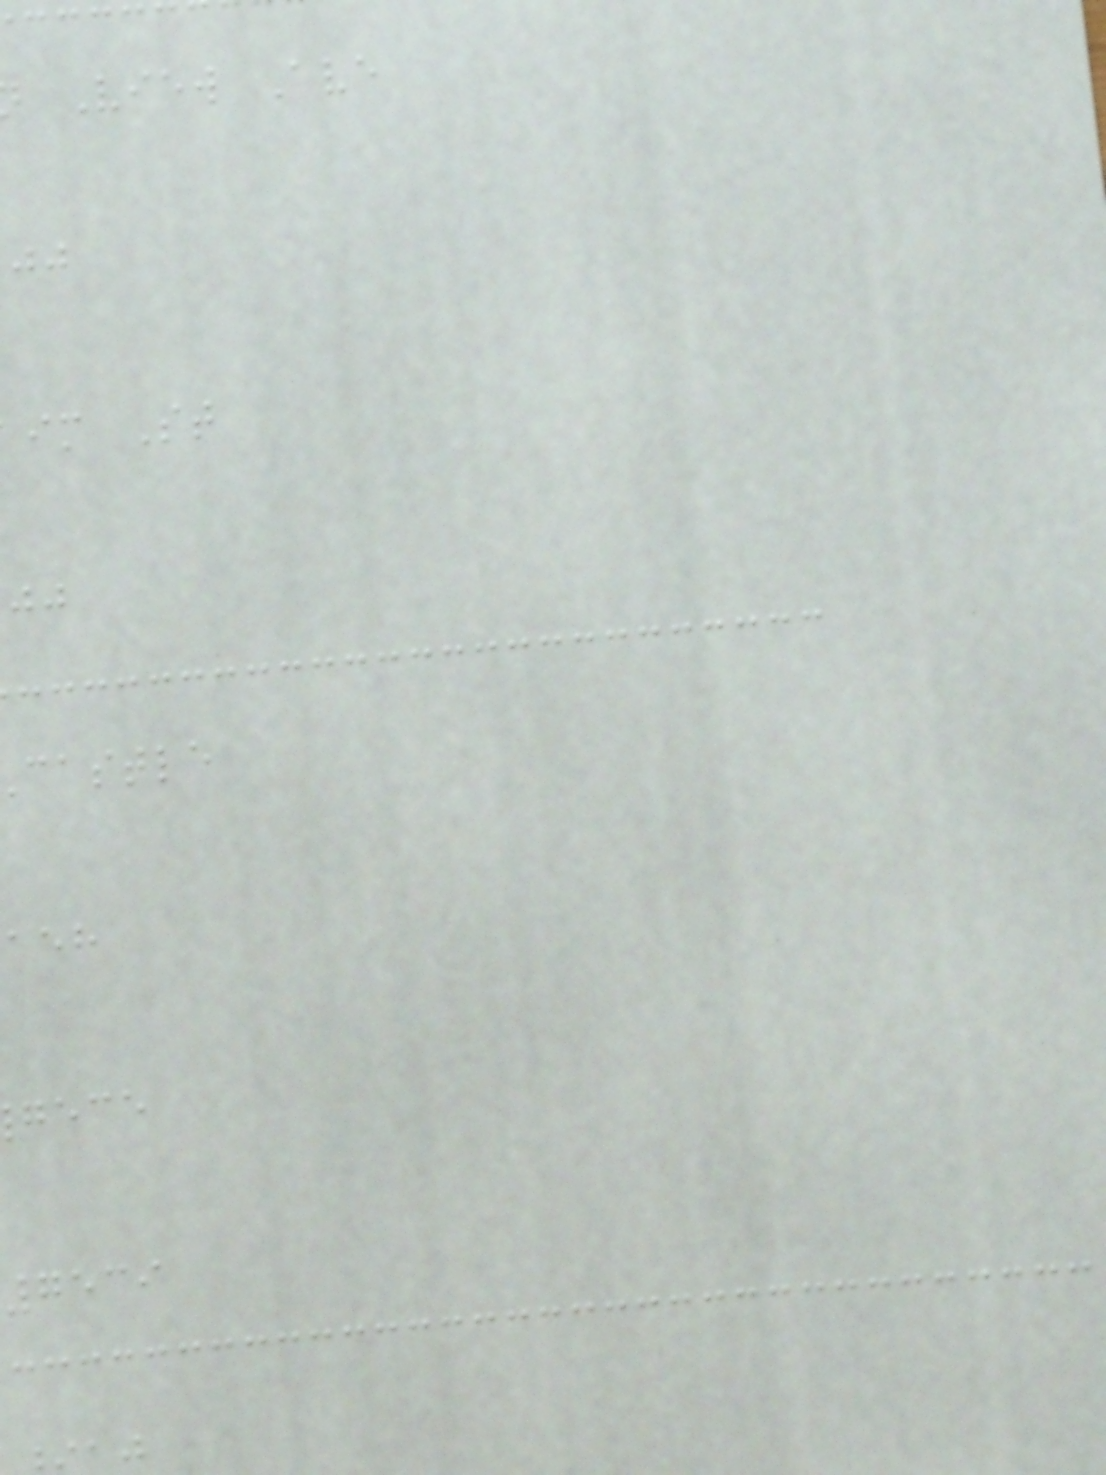View Ave
im St
castle
gece
7539
